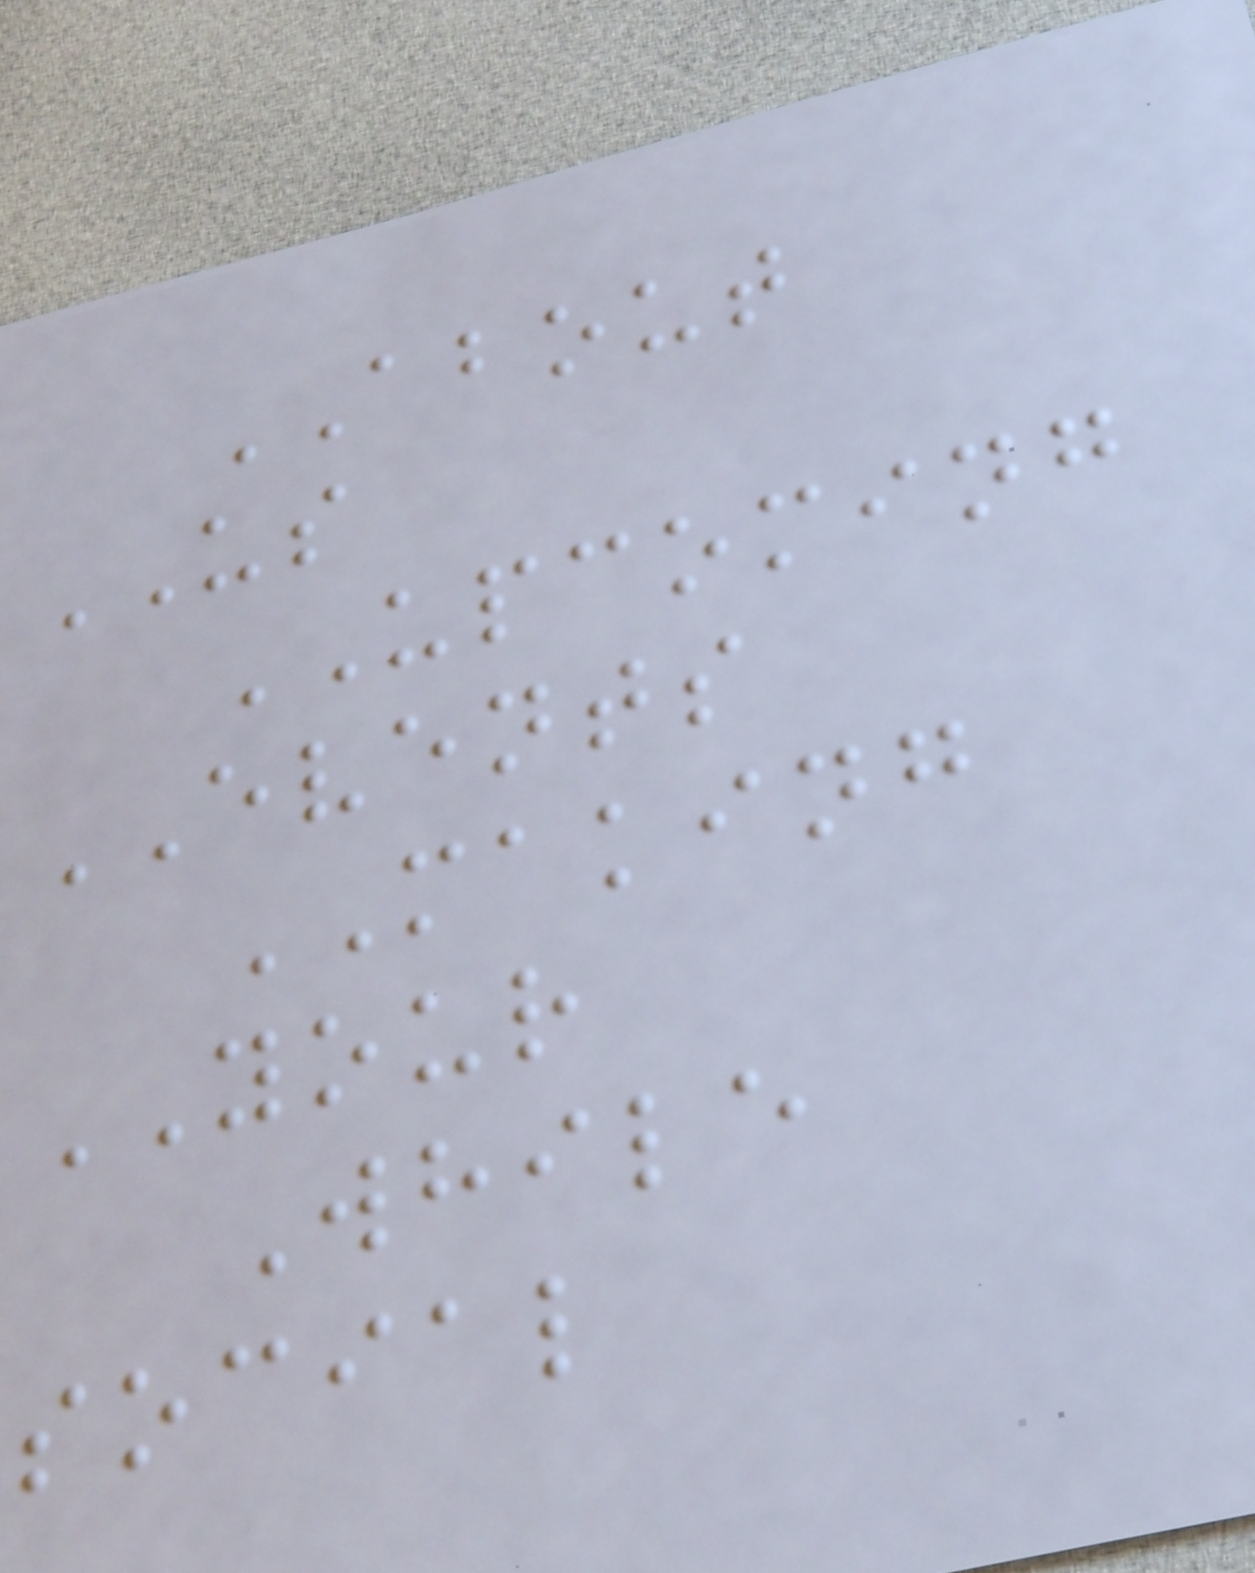ABOUT
US
UPCOMING
EVENTS
MAKING
YOUR
While
social
